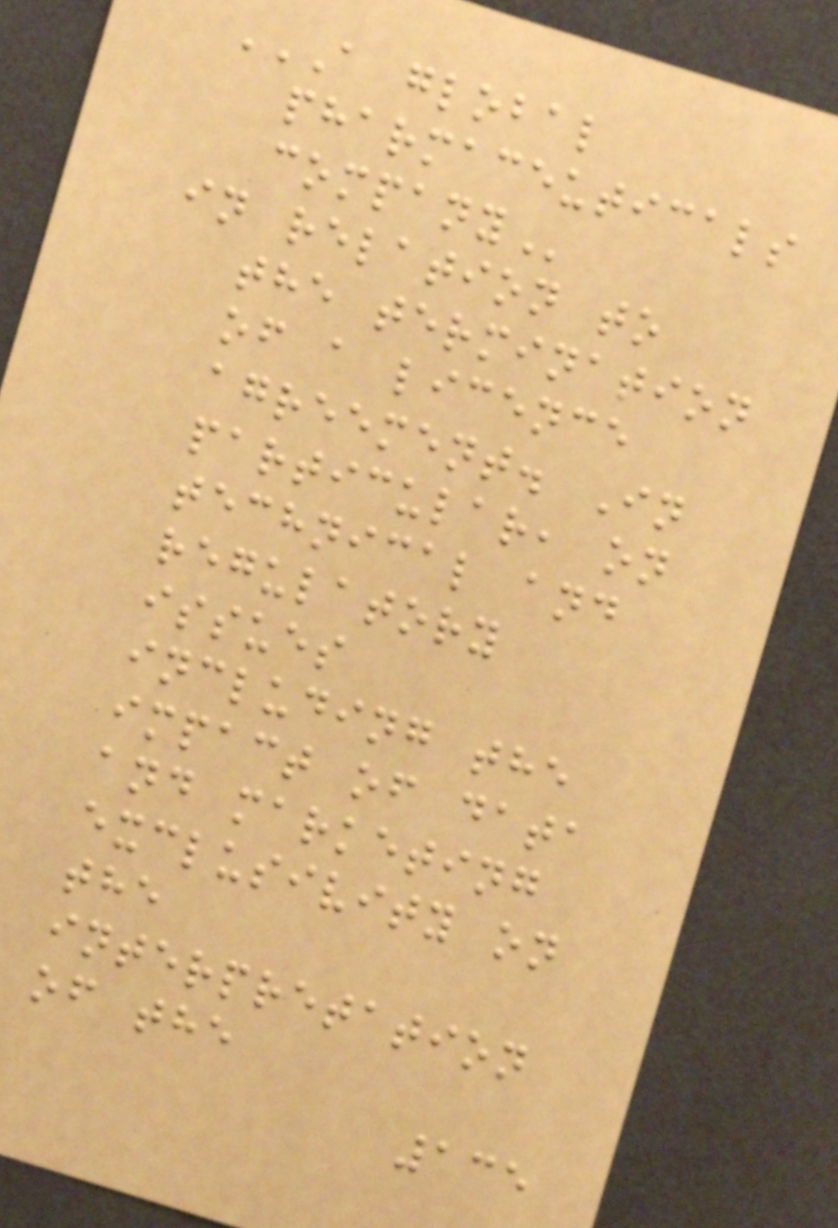A GLOBAL
PHARMACEUTICALS
COMPANY
in relation to
the termination
of a licence
agreement. In
particular, on
technical and
regulatory
issues
including the
impact of data
and marketing
exclusivity on
the
interpretation
of the
135
